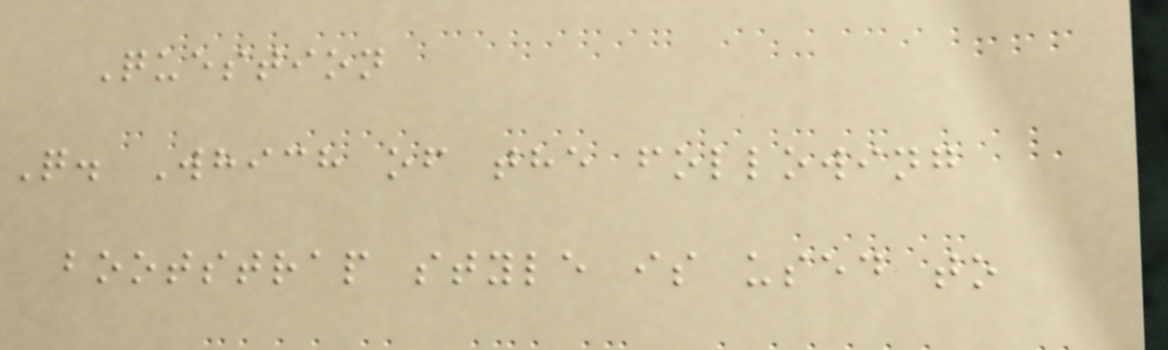Question
Q. Which of the following
bootstrap style is used to
